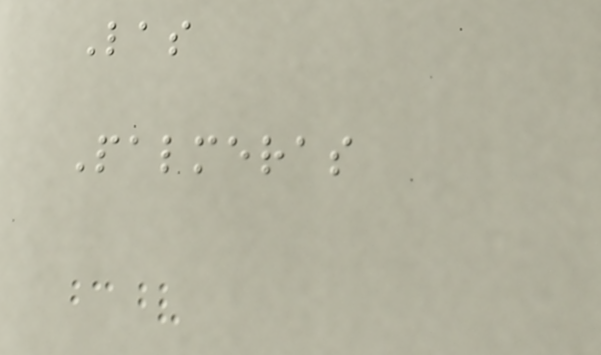Las
Palmeras
